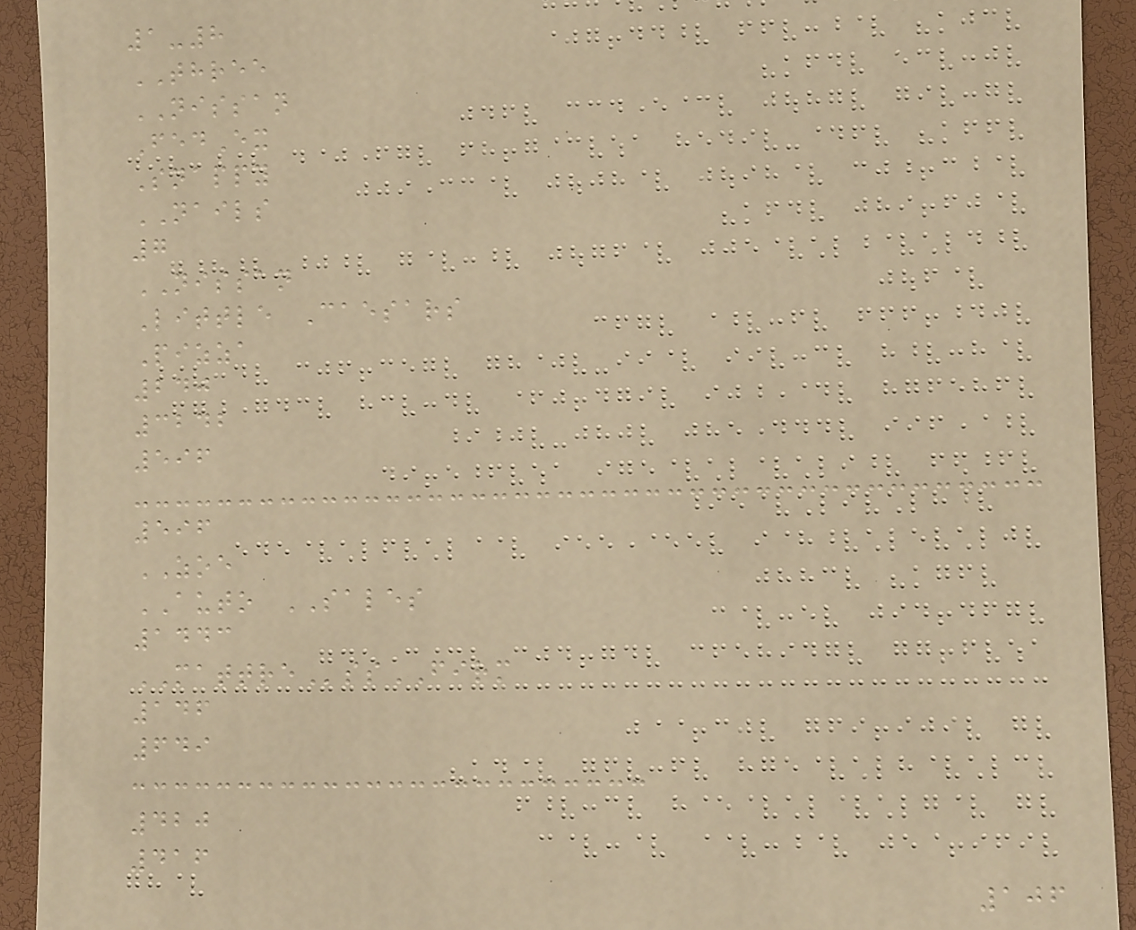1-8
THREE
NISSAN
FedEx
Snappy
NAILS
7
NISSAN
Little Caesars
Pizza
240
3242
596
596
ZOE
AUTO SALES
1443
MATTREssFIRM
146
649
420
416
106
